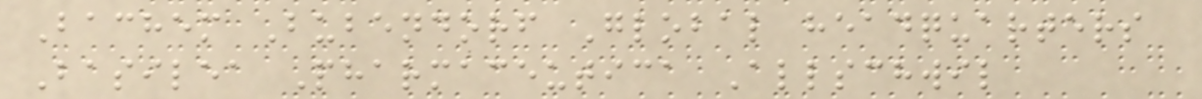Bachem Bubendorf Global headquarters
Basilea Pharmaceutica Allschwil
